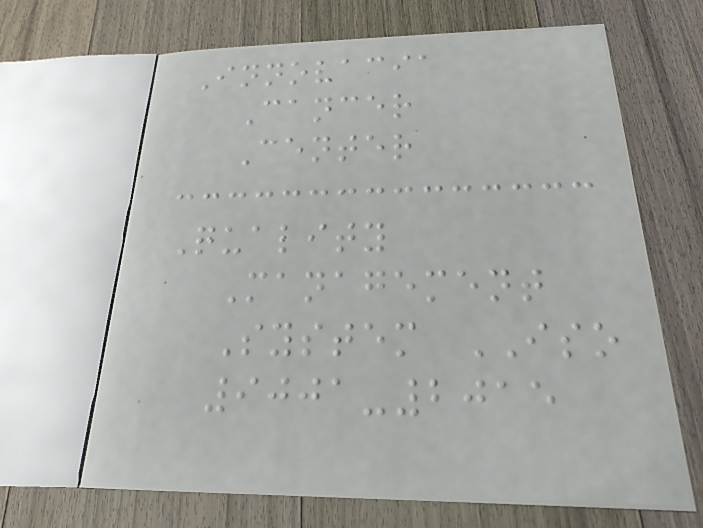Innovacia
Cancer
Center
Quality
Management
System ISO
9001-2015
